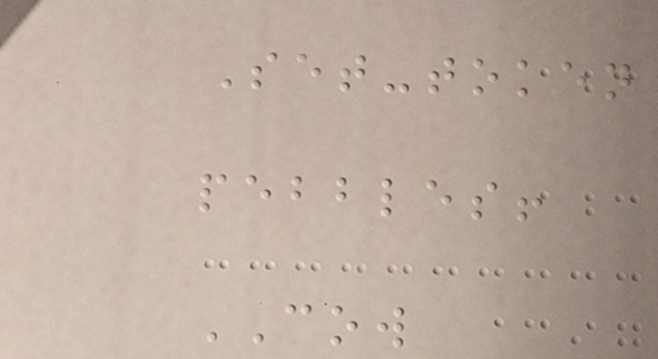Set-token
pebbles!
COW
